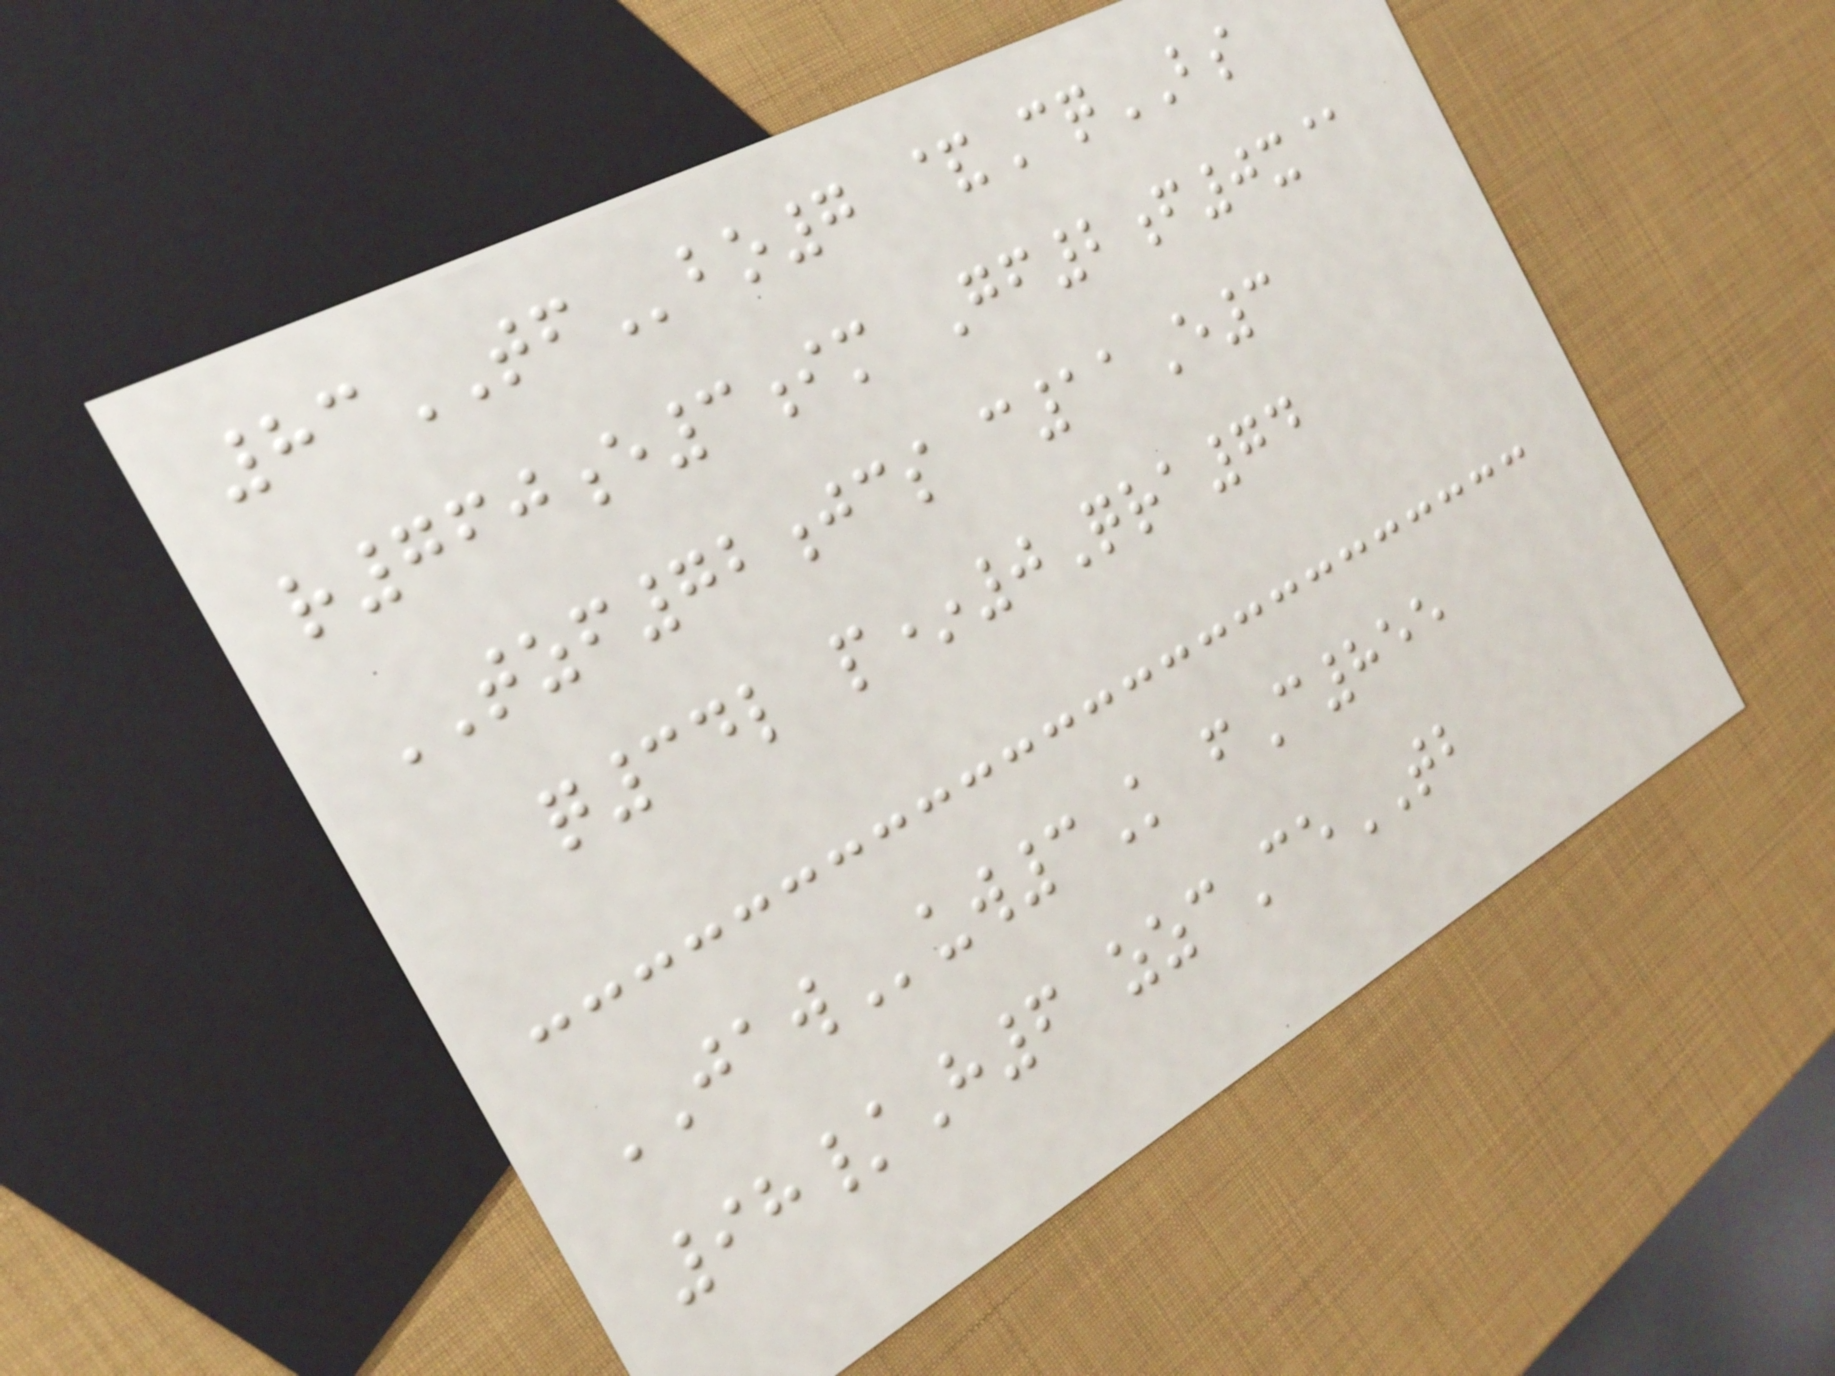83TFbo7 &CqBS
r760e3im Gf2f0x@
TZF72jcs c11E3
q34l p*0Qra74
JAWuw3K fC855
98/H6 zzcCeTB
